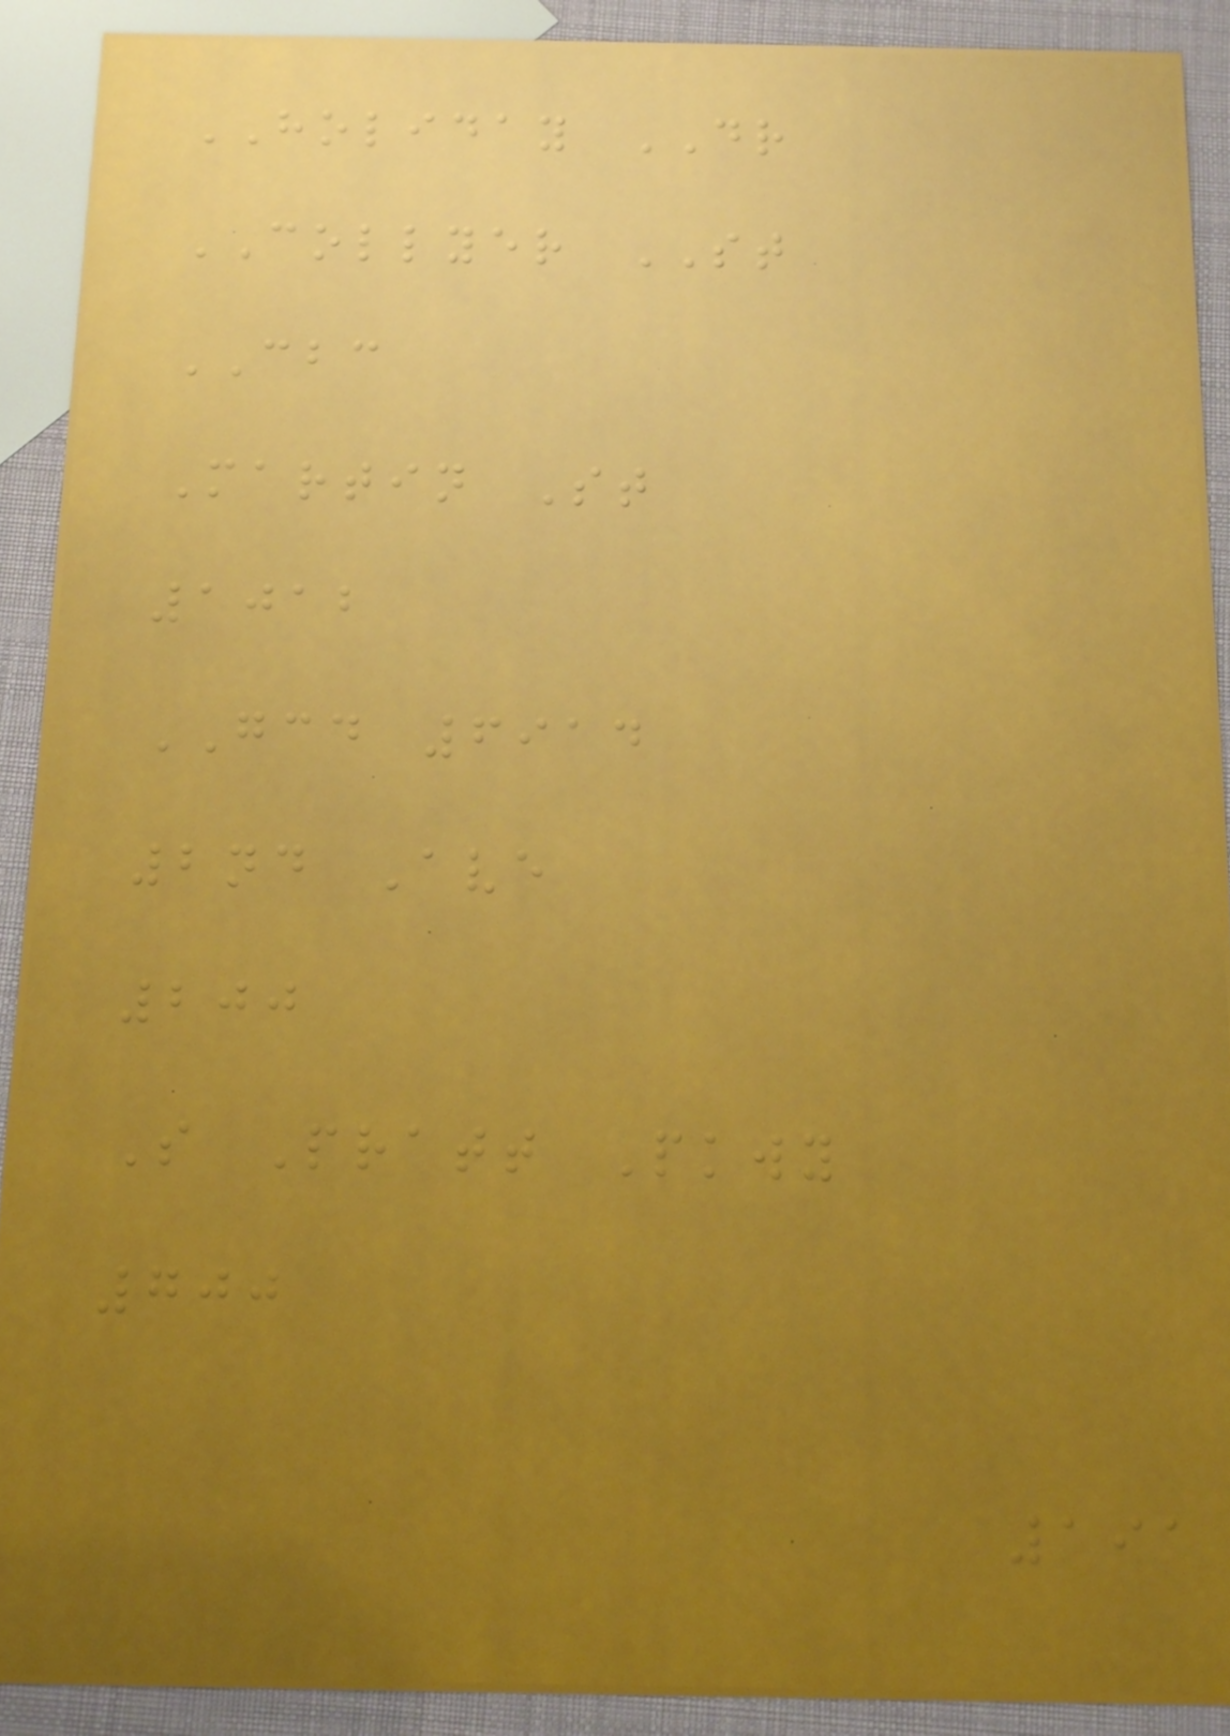HOLIDAY DR
COLLYER ST
CBC
Martin St
1012
GCD 6914
2nd Ave
200
S Pratt Pkwy
700
191
